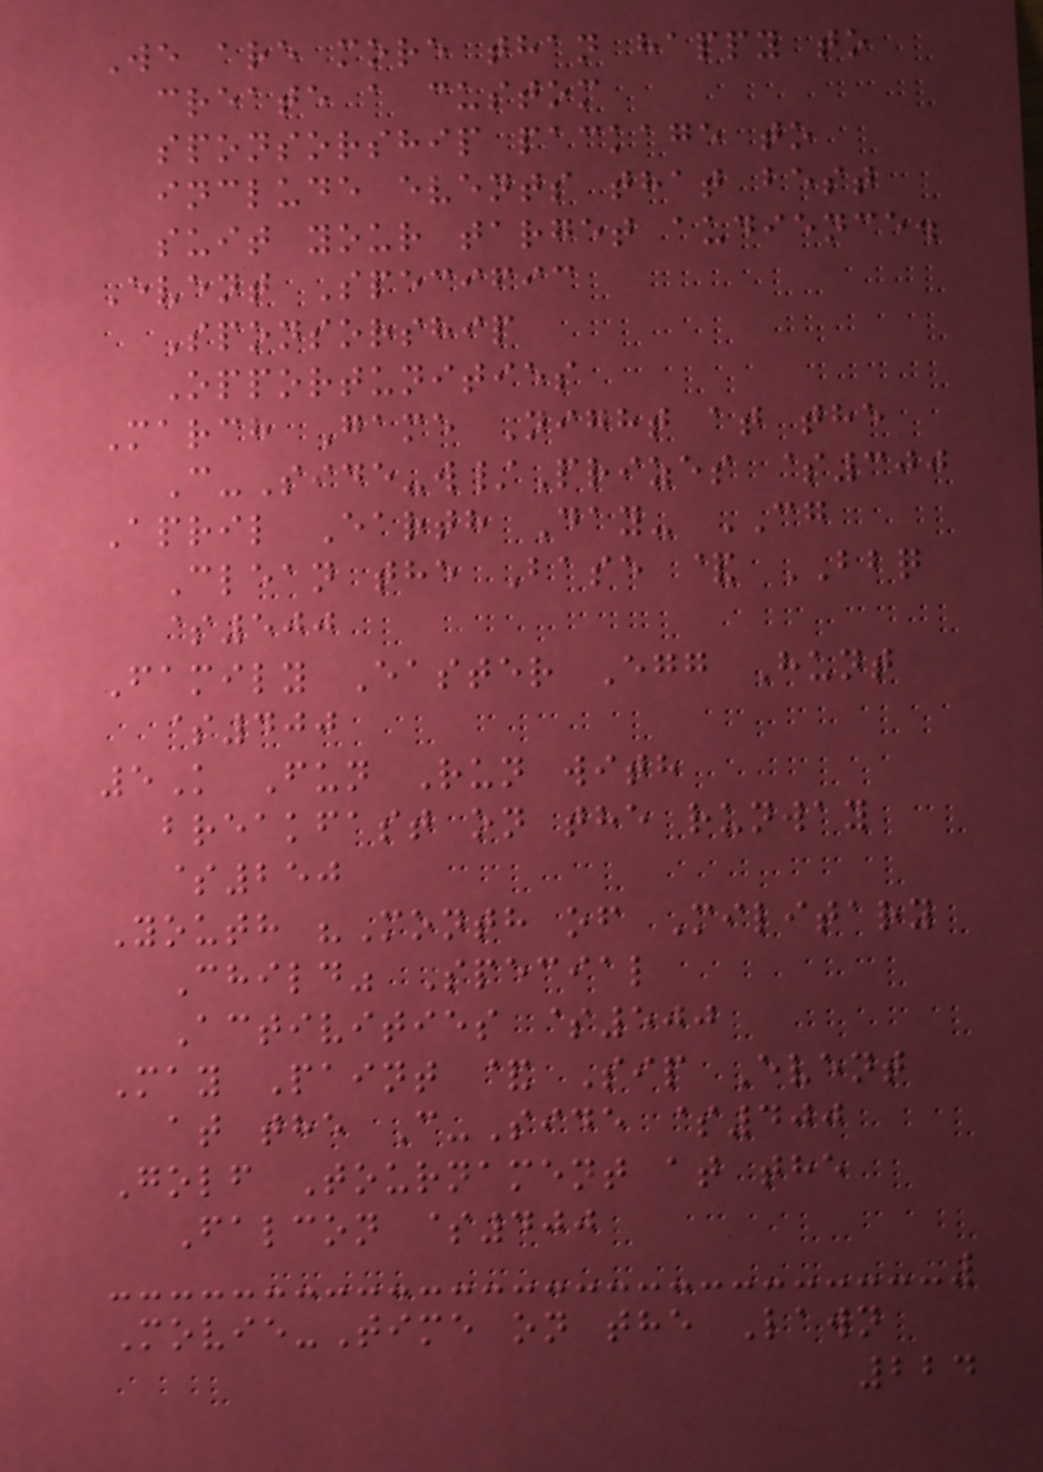We are more than happy to
create a custom
sponsorship package to
include events that best
suit your target audience.
Event Specific
Sponsorship
Opportunities
March Game Night at the
C-Side-w/Prizes $300
April Earth Day- CG
Clean the Base & BBQ
$500
Family Easter Egg Hunt
$400
5K Fun Run with
breakfast on the runway
$250
Youth "Month of Military
Child" Special
Activities $500
May Paint & Sip Event
at the C-Side $400
Golf Tournament at the
Falcon $400
Movie-Time on the Lawn
224
